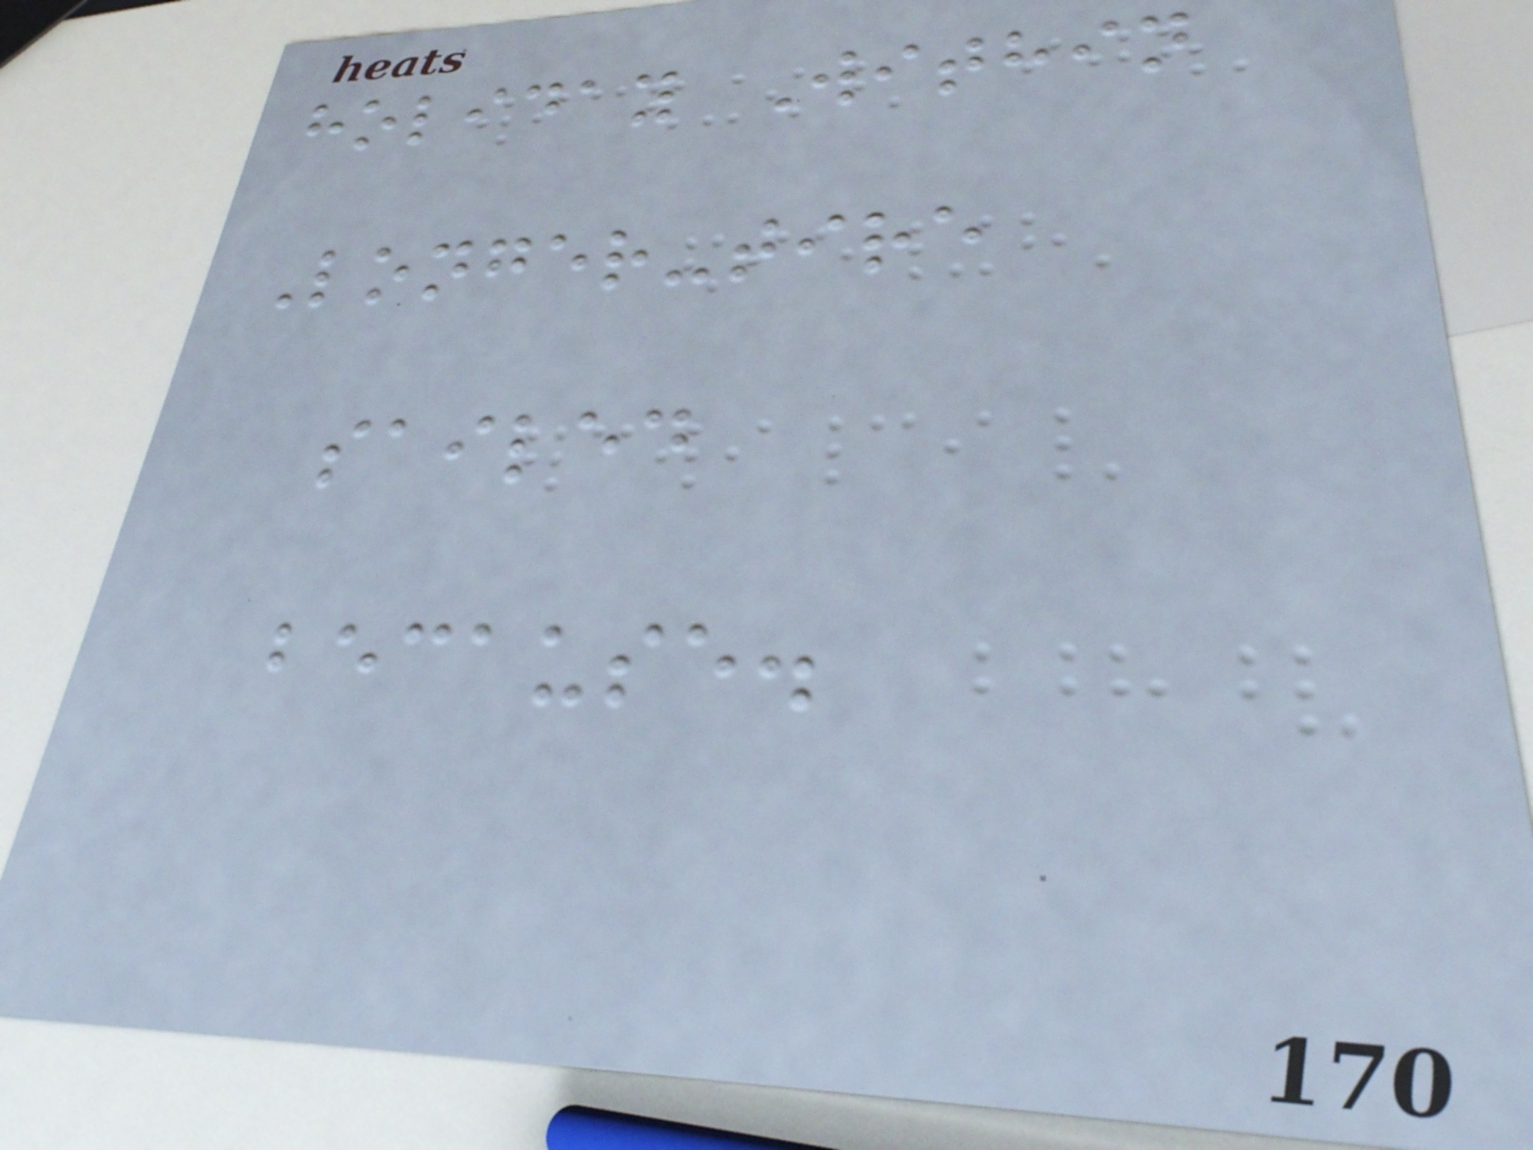holiday Within
Longer-tire
sailed
because.
